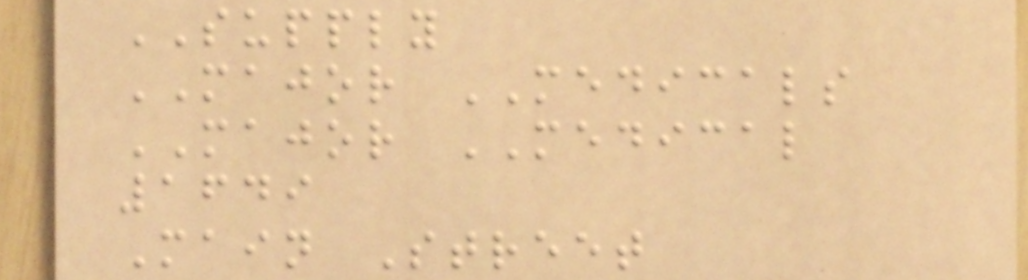SUPPLY
MAJOR MEDICALS
MAJOR MEDICAL
1649
Main Street
